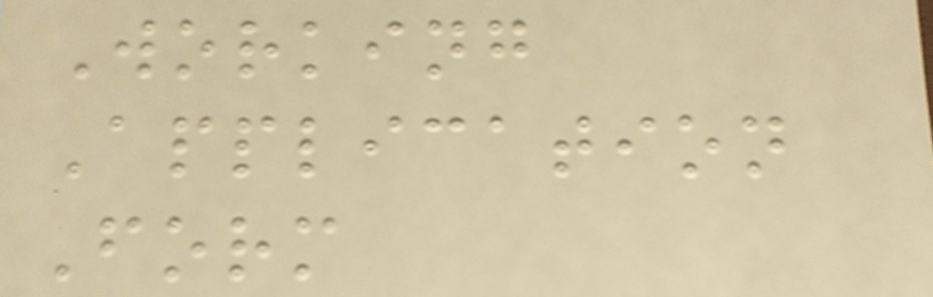Working
Application
Form
